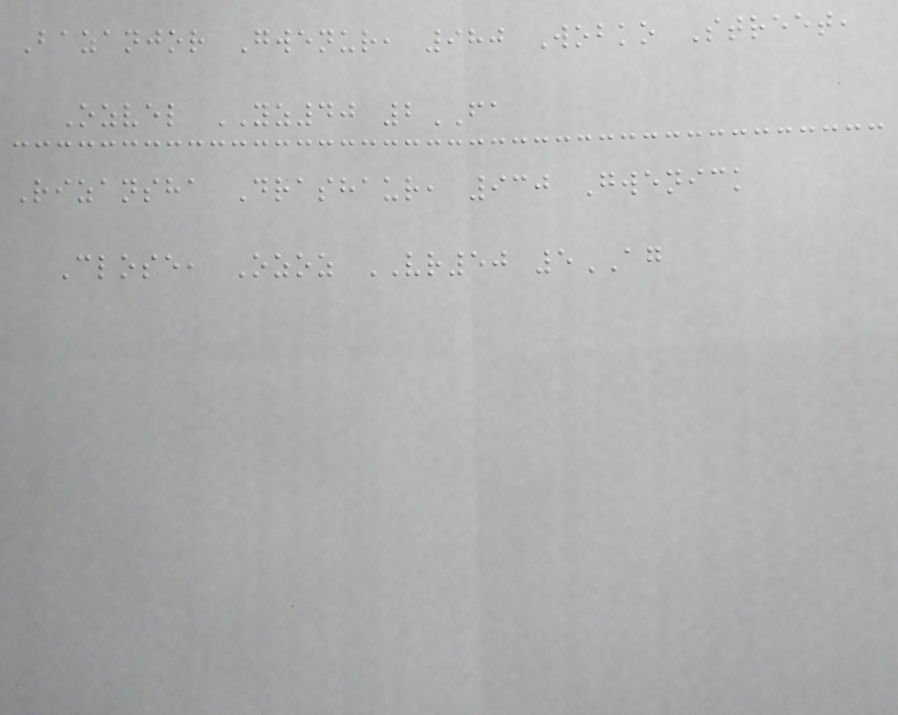Bazanjor Gwenur, 980 Wobko Street,
Ozvel YZ40 2FA
Rizansha Drashaur, 930 Gwenick
Close, Ozoz VR50 5AG
